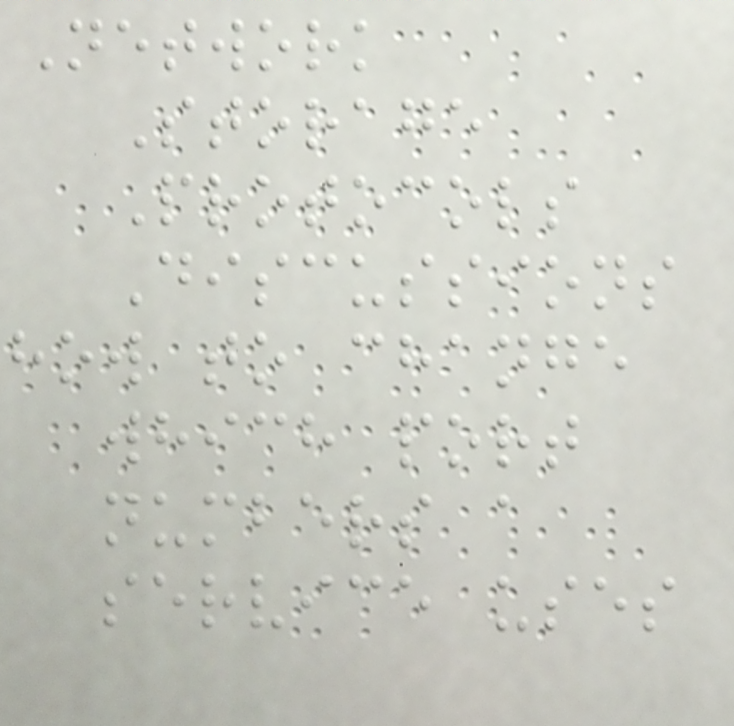Network
Storage
Protocols
Discussions
how to change
which port
numbers a
service uses
